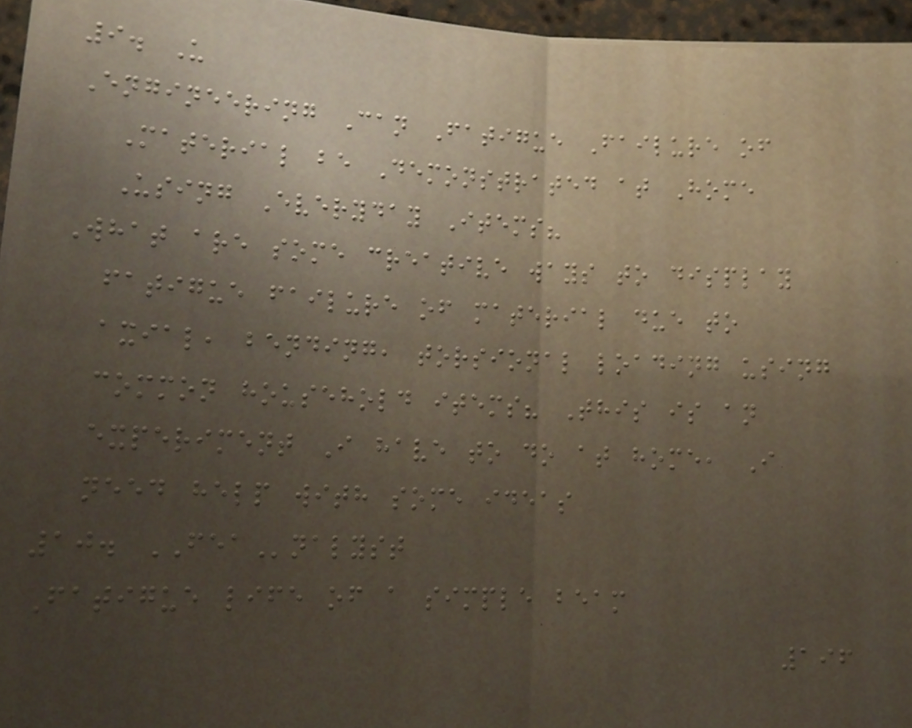9. U
Engineering Can Fatigue Failure of
Material be Demonstrated at Home
Using Everyday Items?
What are some creative ways to display
fatigue failure of material due to
axial, bending, torsional loading using
common household items? This is an
experiment I have to do at home, I
need help with some ideas
10. FEAnalyst
Fatigue life of a simple beam
196
